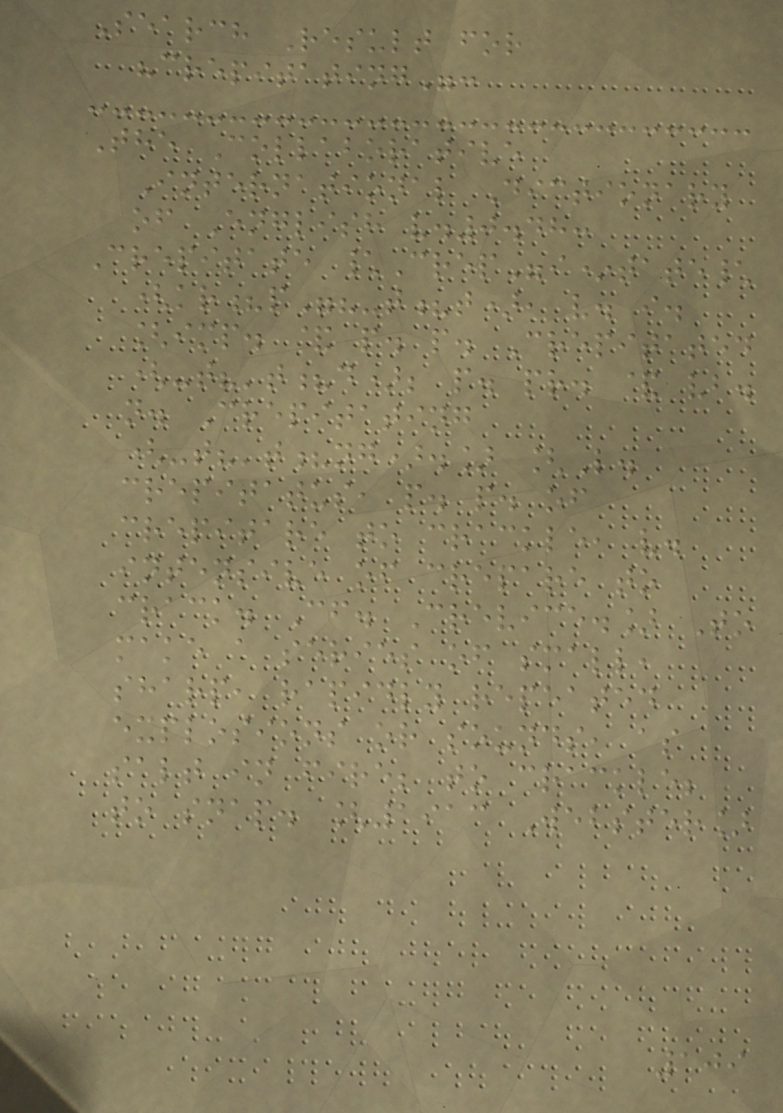Search Result for
"crepitating":
The Collaborative
International Dictionary
of English v.0.48:
Crepitate \Crep"i*tate\
(kr?p"?-t?t), v. i.
[imp. & p. p. Crepitated
(-t?'t?d); p. pr. & vb.
n. Crepitating
(-t?'t?ng).] [L.
crepitatus, p. p. of
crepitare to crackle, v.
intensive of crepare to
crack. Cf. Crevice.] To
make a series of small,
sharp, rapidly repeated
explosions or sounds, as
salt in fire; to crackle;
to snap. [1913 Webster]
109
